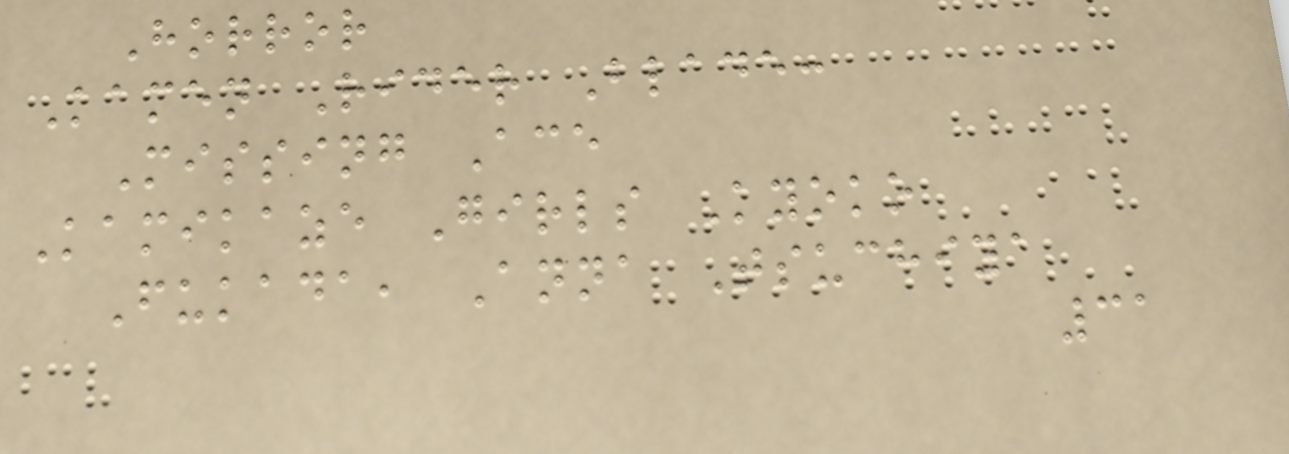Horror
Kamen Rider Blade:
Missing Ace
Kamikaze Girls Kyoko
Fukada, Anna Tsuchiya
31
